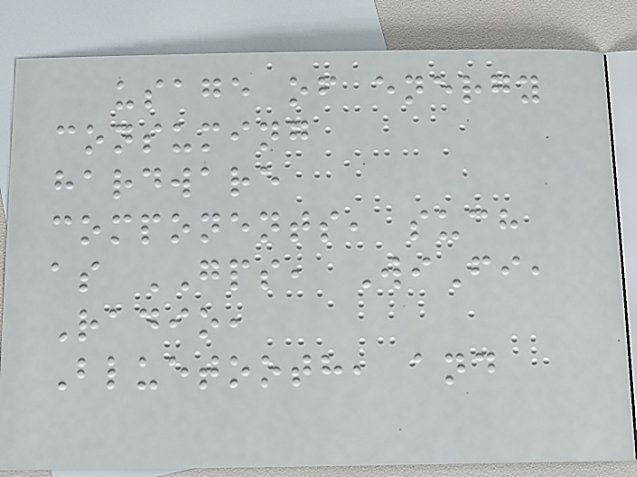usage of energy
consuming
hardware
components, such
as GPS, WiFi,
Radio,
Bluetooth, and
